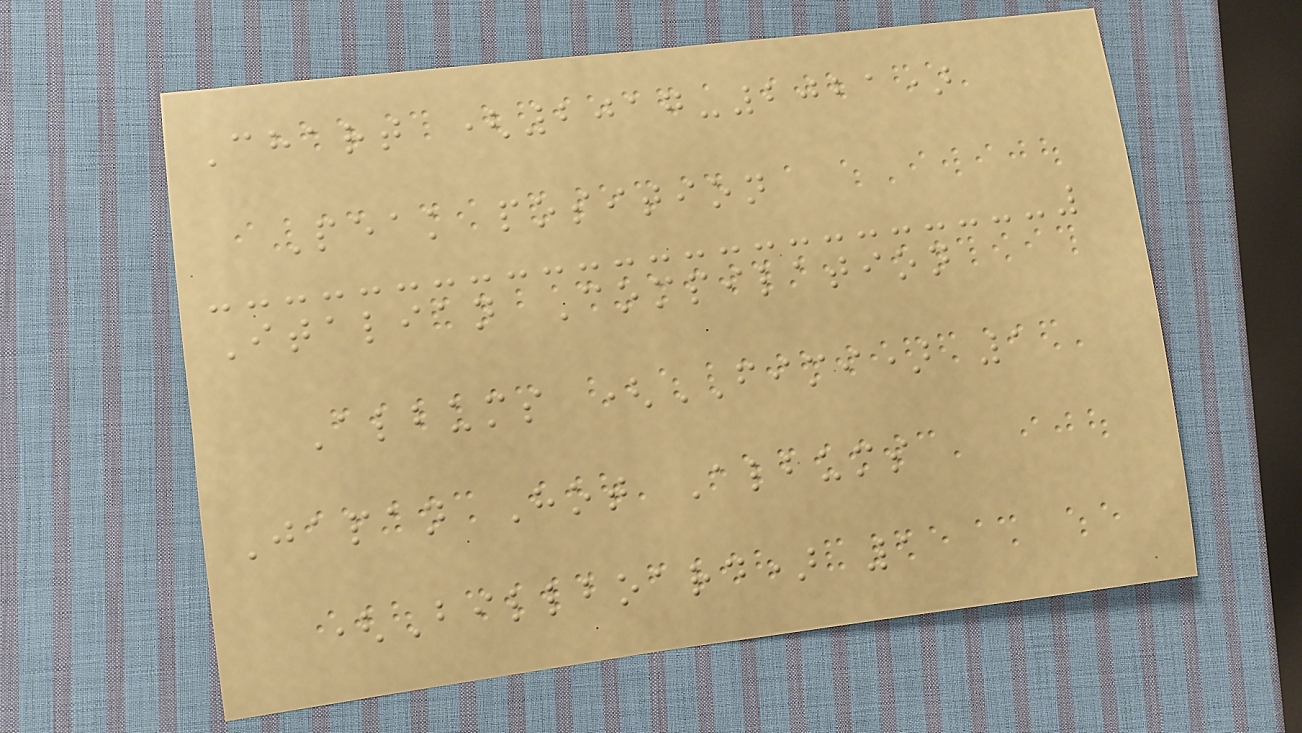Chart (2017-2021)
Peak position
Italian Compilation
Albums (FIMI) 1
Japan Hot Albums
(Billboard) 1
